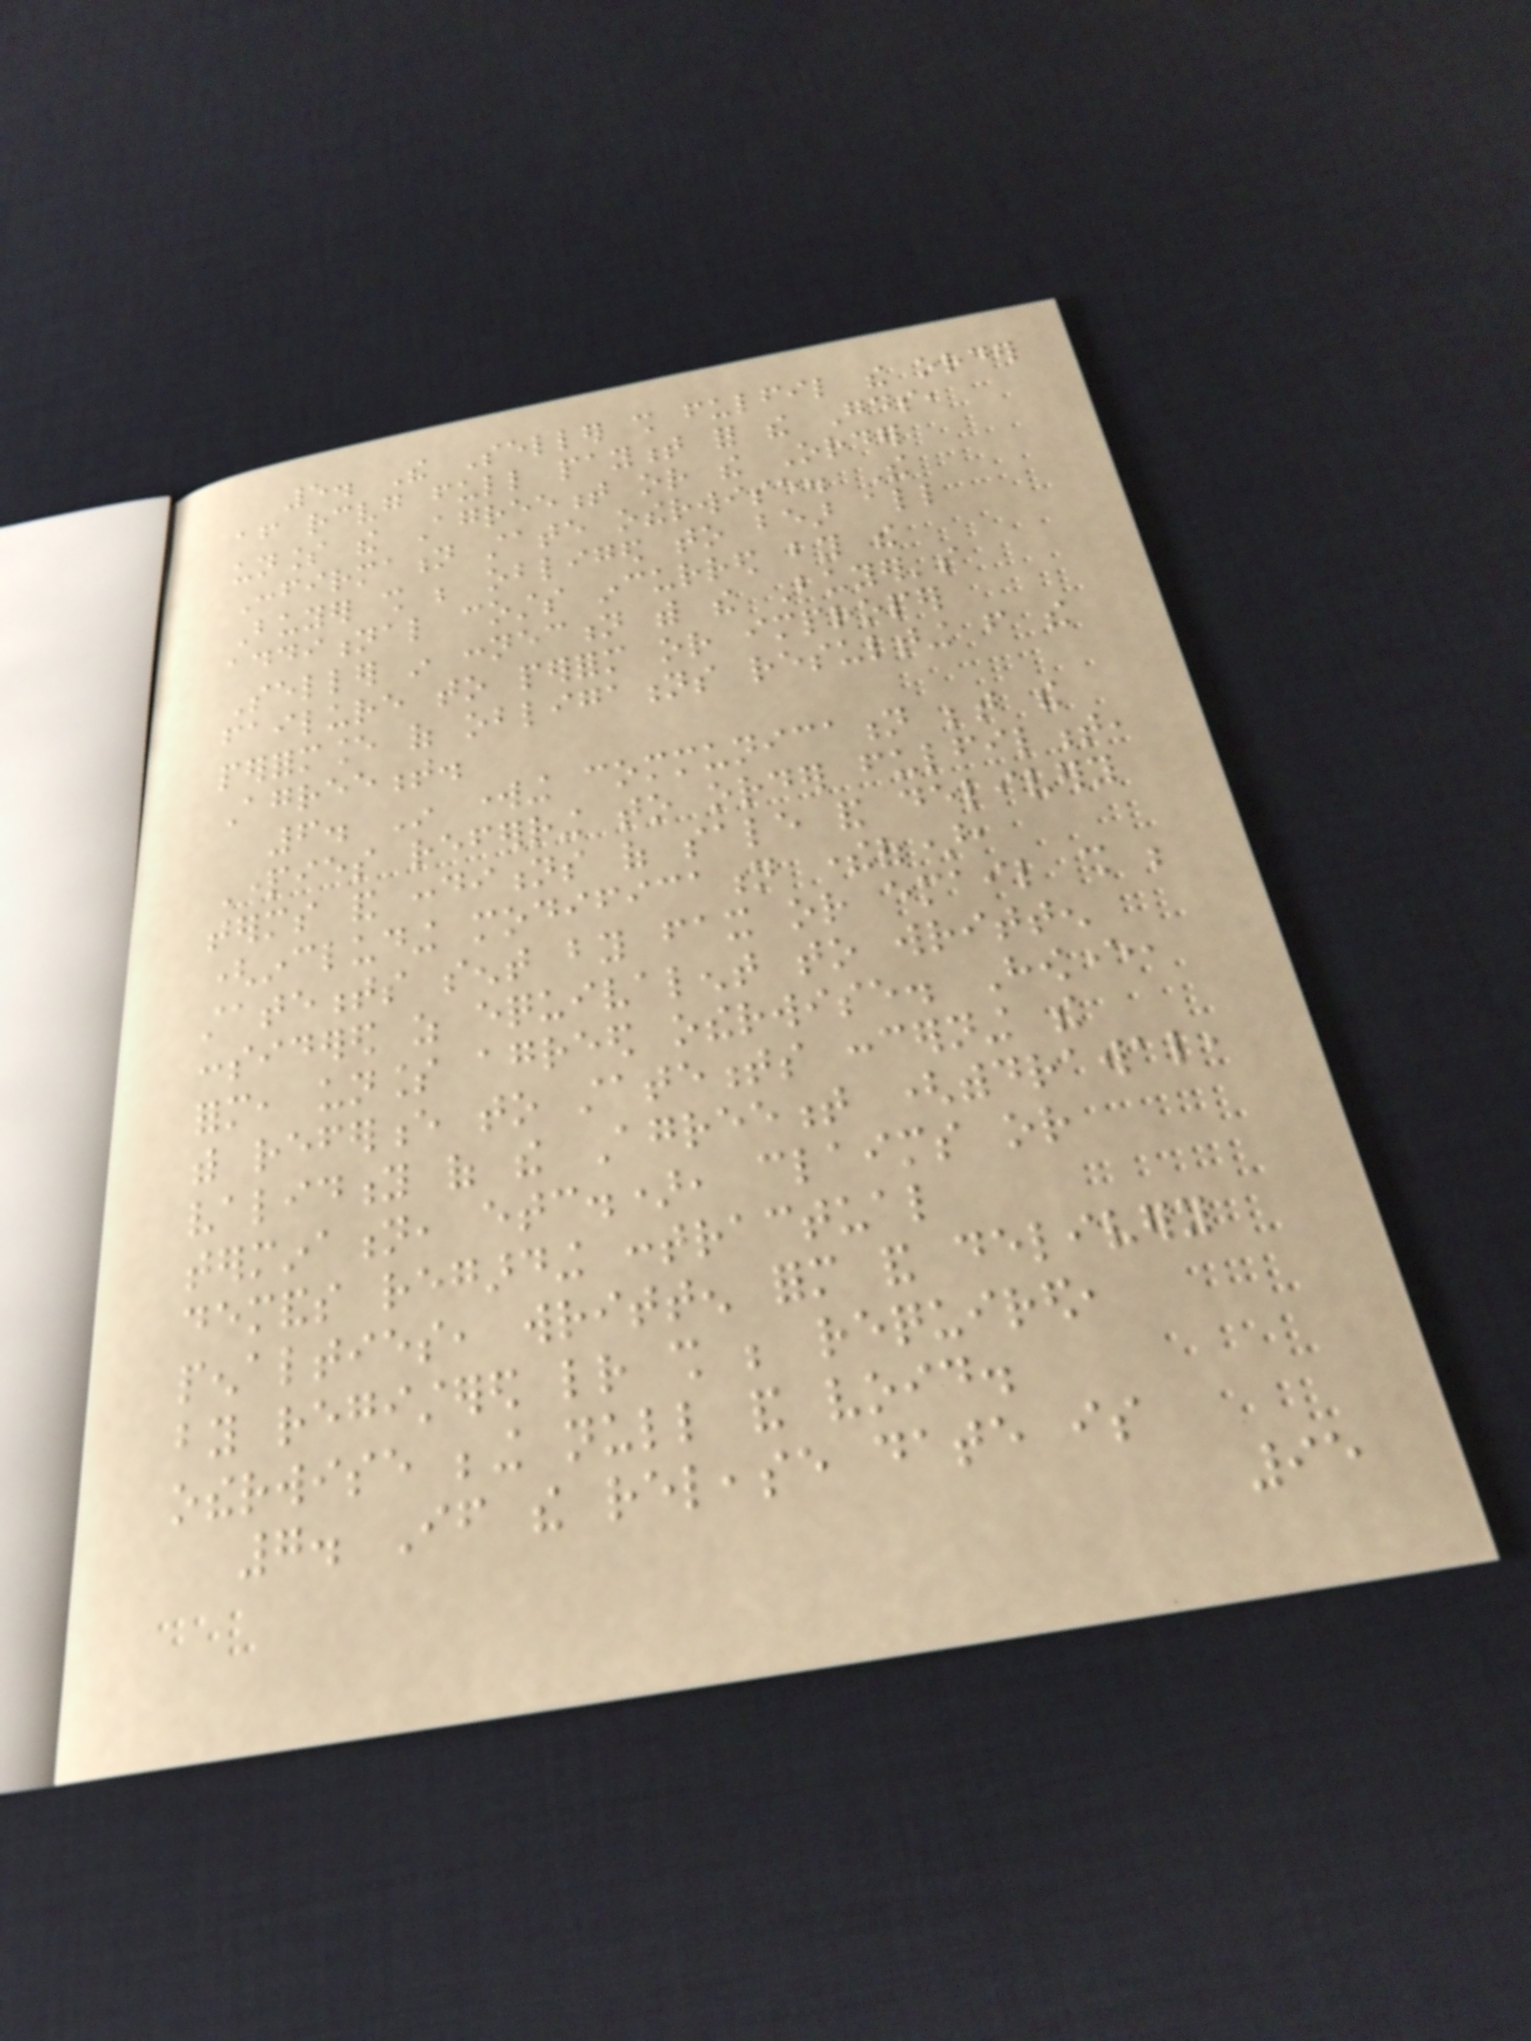5. The Seller shall fulfil the order
after receiving full payment for the Goods,
unless the Agreement or the Order
Confirmation state otherwise. The
Buyer shall be obliged to bear all
additional costs incurred by the
Seller in connection with the Buyer's
failure to perform or improper
performance of obligations resulting from the
Agreement.
6. In working communication between the
Parties referring to order fulfilment,
terms and conditions of sale and delivery
(including modification thereof),
statements sent by fax or email shall be
considered as equivalent to written
form, unless agreed otherwise. However,
with reference to statements concerning the
validity of the Agreement (withdrawal,
termination, etc.), claims or
demands regarding contractual
penalties, written form and delivery
by registered letter shall be required,
otherwise being null and void.
7. If the release date is
95
